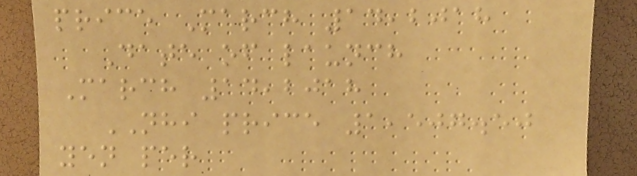price March 14,2018
Date of launch
March 14,2018
NHI price 1,507.50
yen per
